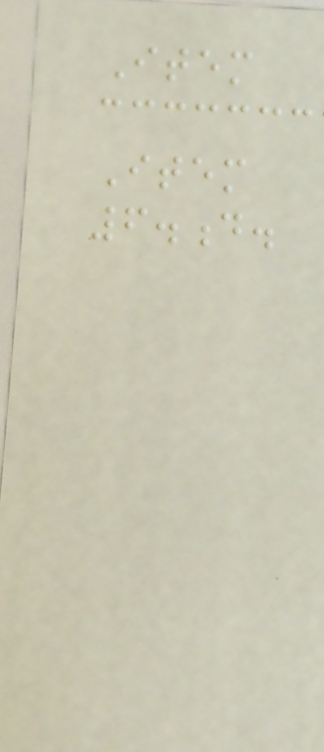Item
Item
6.d.
